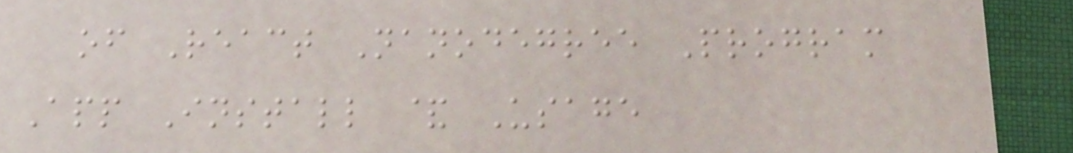of React Nanodegree Program
App Install & Usage
